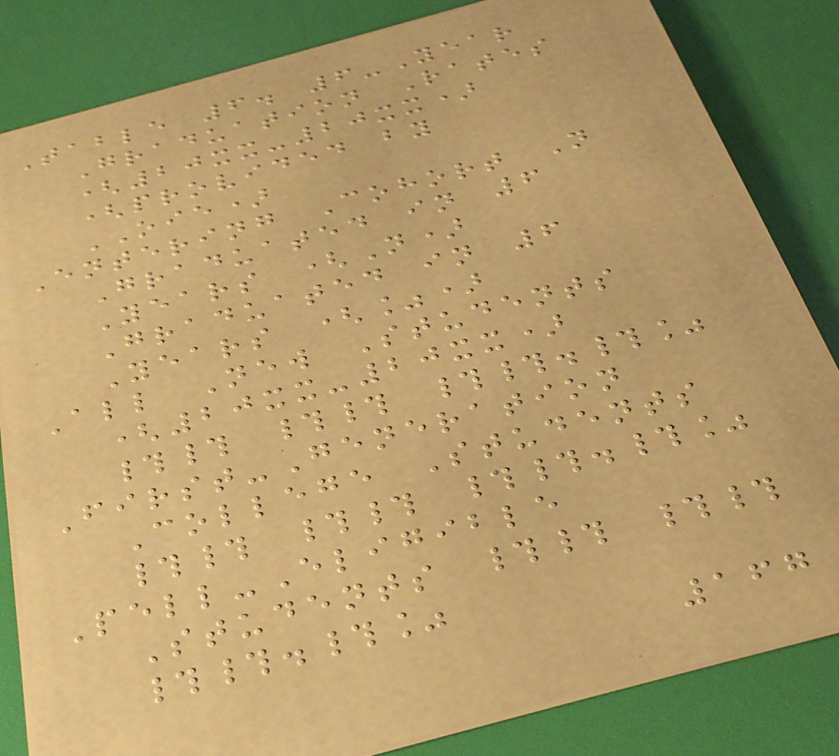Table 6. 6-Year
Graduation Rates
(20xx-20xx)
(provided by
OIE)
Entering Cohort N
Graduated in 6
Years (N)
Graduated in 6
Years (%)
All New Students
(20xx-20xx)
## ## ##.#%
First-Generation
College Students
## ## ##.#%
Pell-Eligible
Students ## ##
##.#%
167
